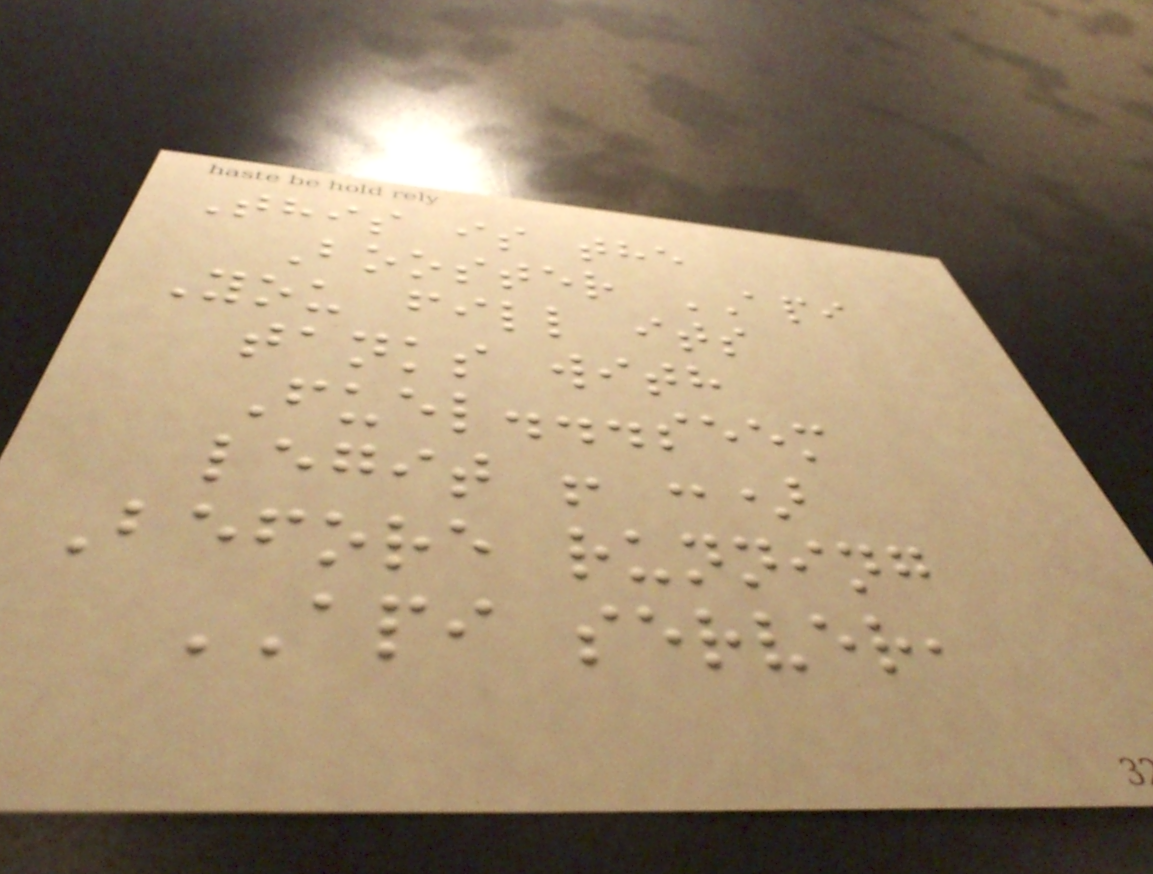This is the
Booster API
You fill its
tanks with
Fuel...seem
legit ! :)
Before running
API server,
